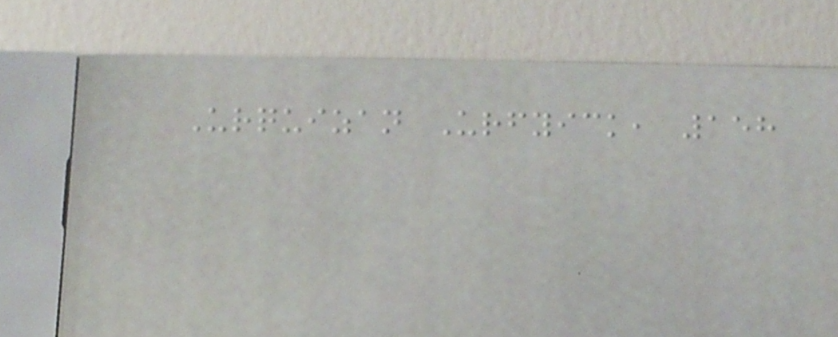Urquizan Urfyick, 158
